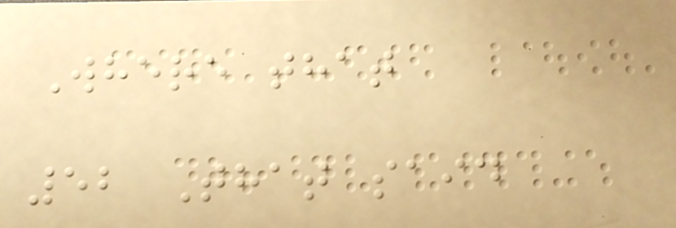Where that
52 That said
